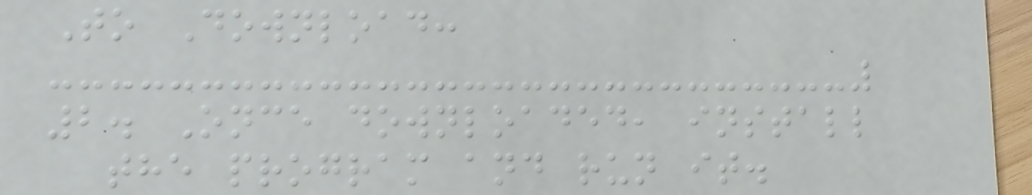To Download:
2. Once downloaded, install
the program and run it.
